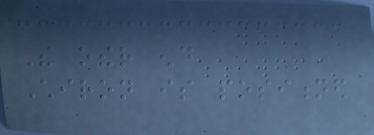The other end
Chiron is positioned
